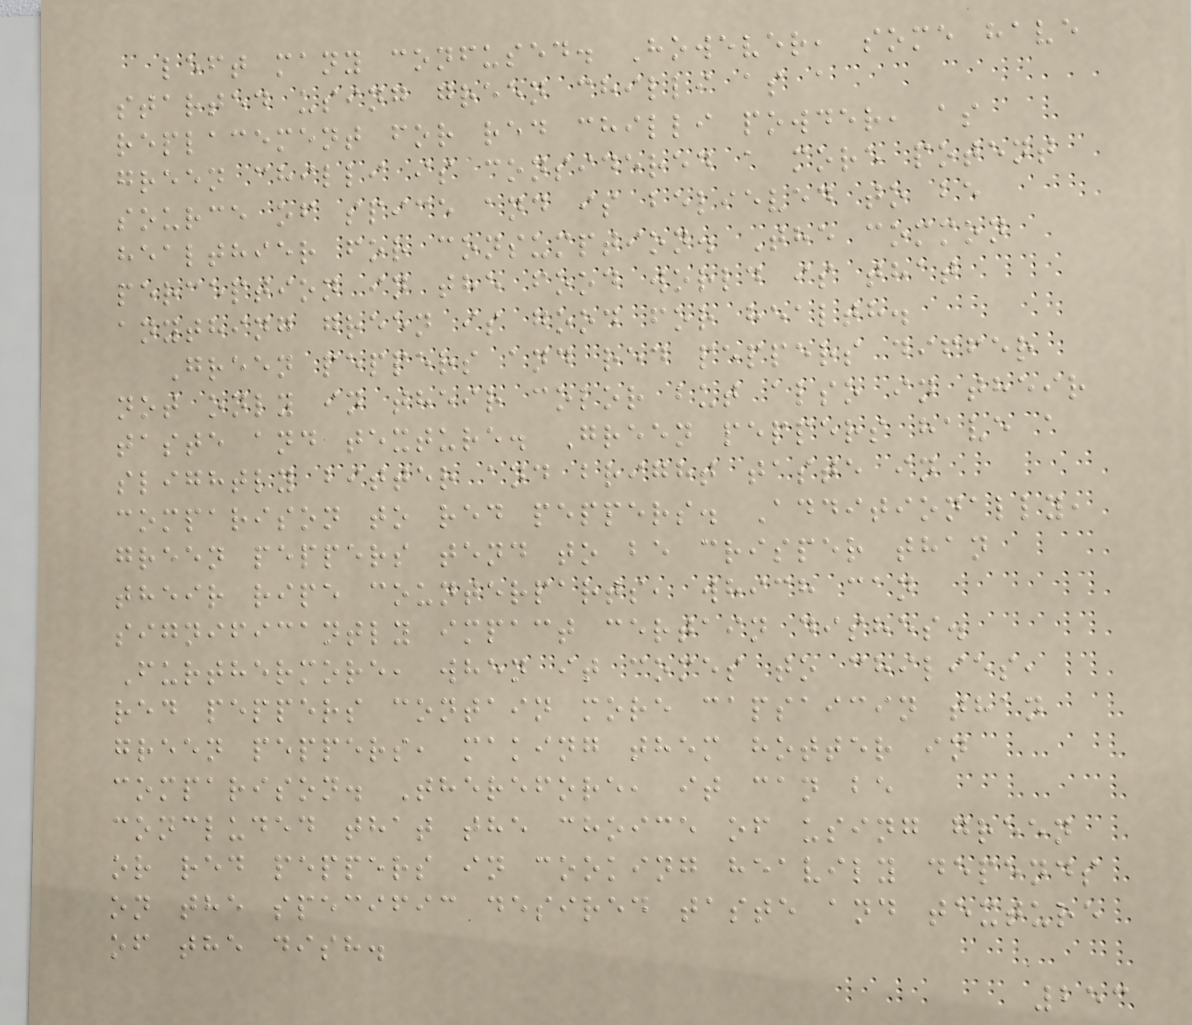left many confused. However, some have
started using green chilli as a
replacement for red chilli powder, as
green chilli is considered a more potent
source of spice and is believed to be
healthier for consumption. The common
perception in the food world is that
anything green is good for health.
Green peppers and red peppers differ
not only in their color but also in their
taste and texture. Green peppers have a
slightly bitter and bright taste in
comparison to red peppers. Additionally,
green peppers tend to be crisper than
their ripe counterparts, which can
significantly impact certain dishes.
Furthermore, when it comes to chilies,
red peppers contain more capsaicin than
green peppers, making them hotter in
comparison. Therefore, it can be
concluded that the choice of using green
or red peppers in cooking heavily depends
on the specific desired taste and texture
of the dish.
253
